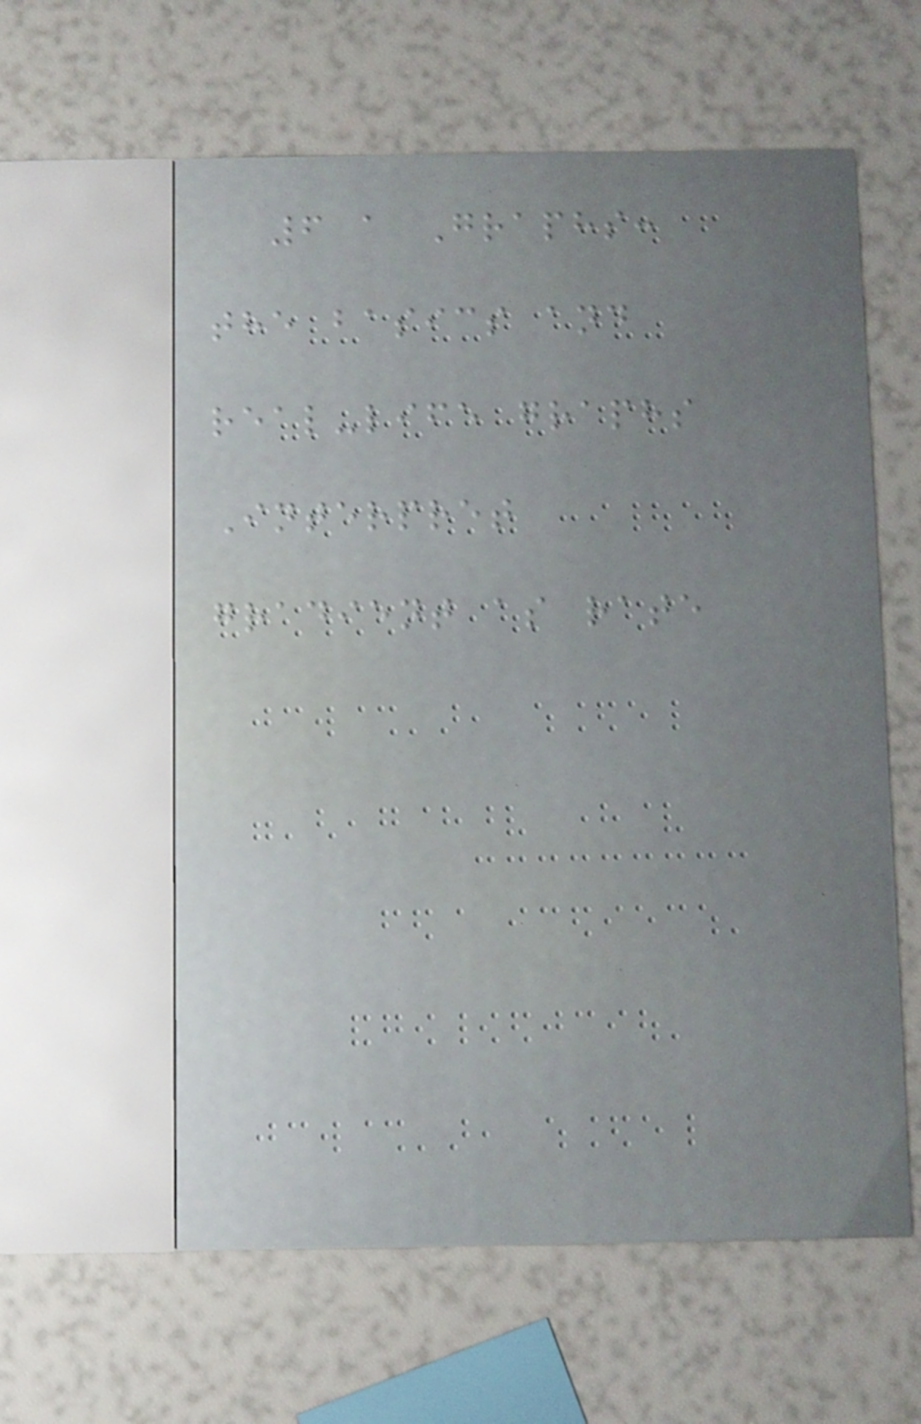6 a Graphs:
the basics and
real-life graphs
Interpret
gradient as rate
